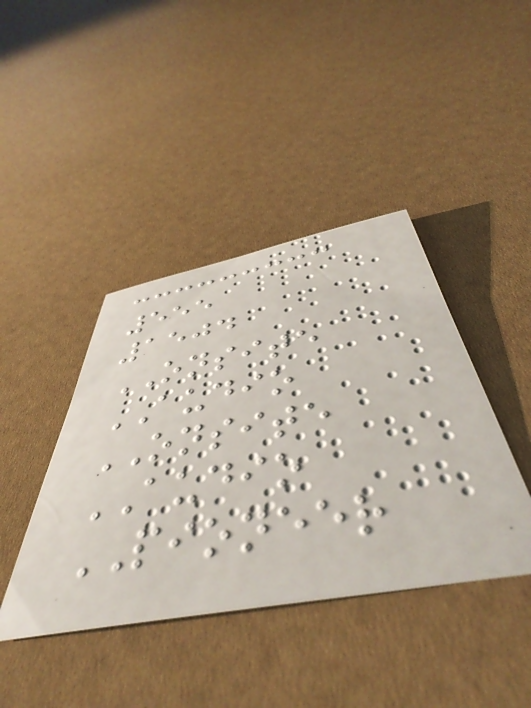555
1504
ONSITE
AUDIO
ONSITE
AUDIO
PIONEER
